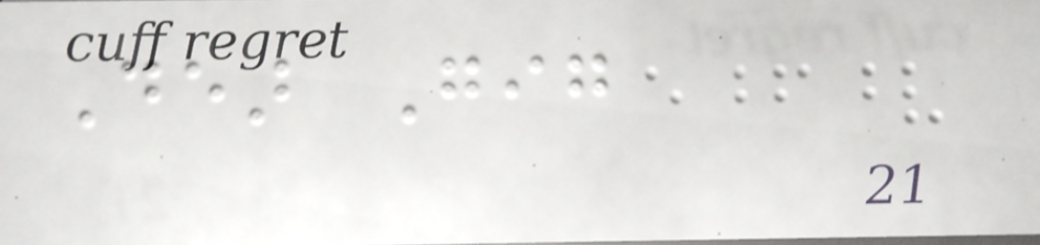Dear Gig
